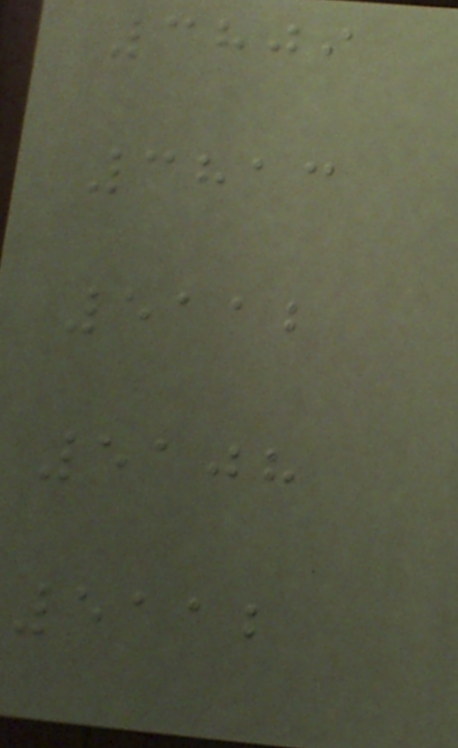3809
3813
5112
5108
5112
